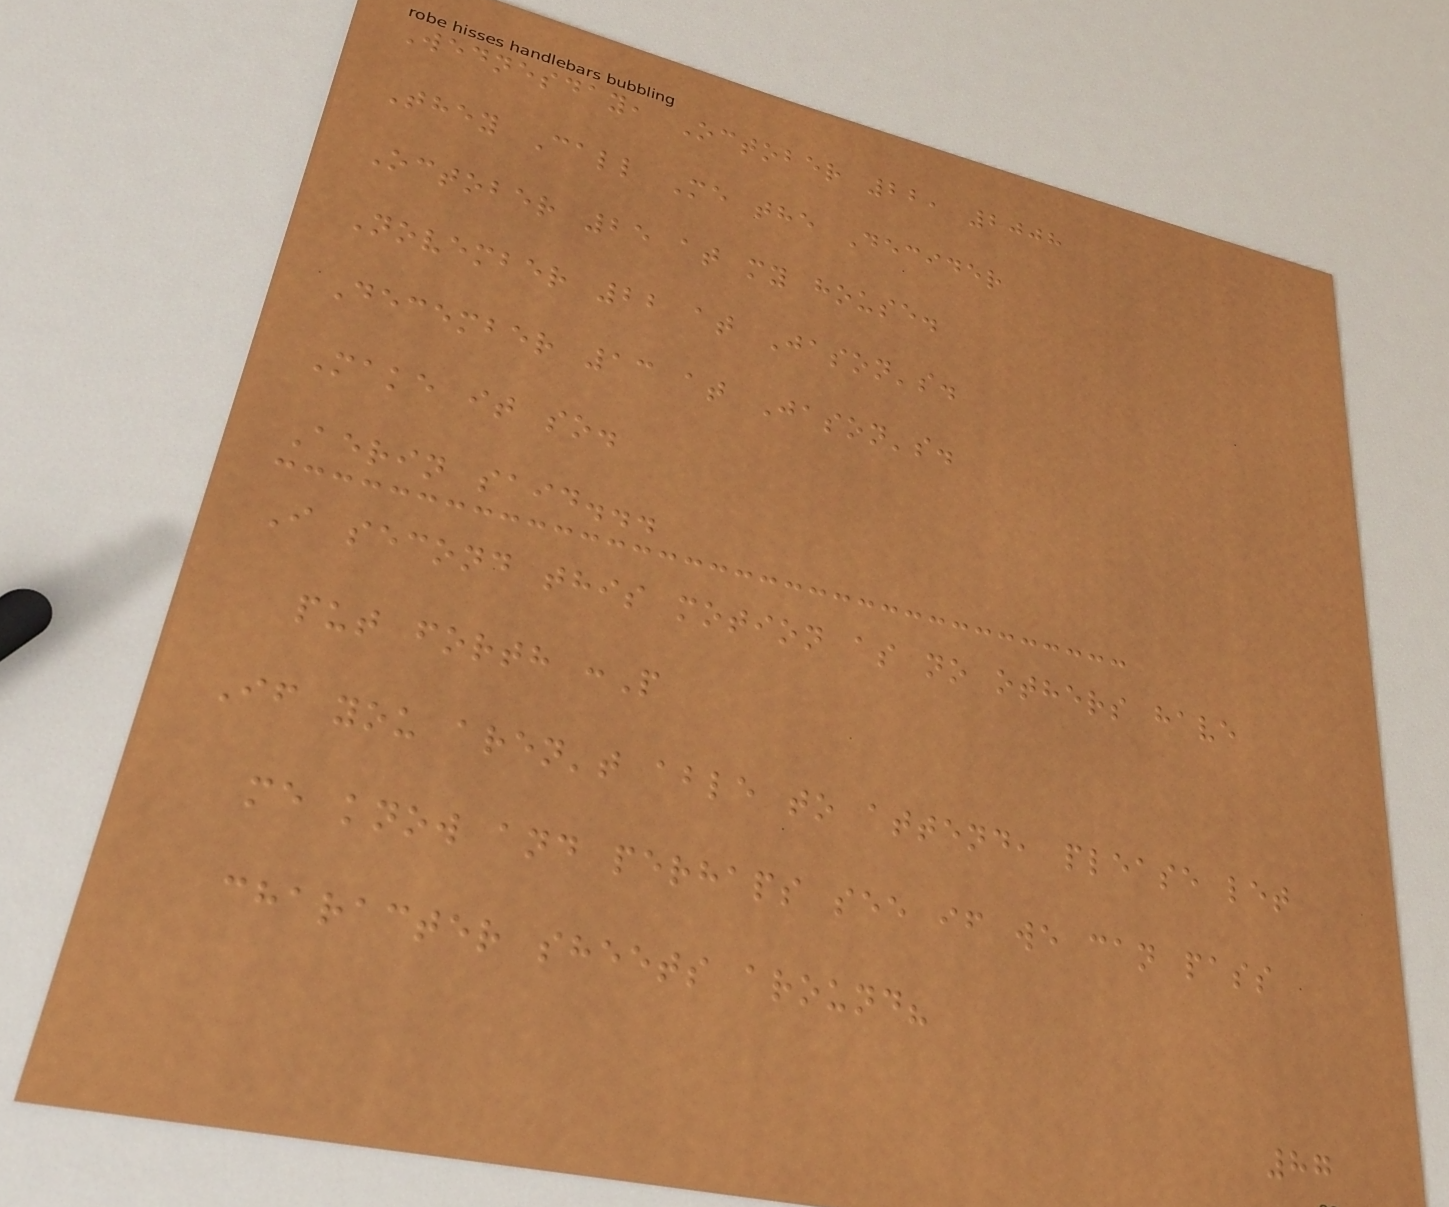Wednesday, October 22, 2008
They Call Me the Decider
October 25 at my house.
November 22 at Jason's.
December 13 at Jason's.
Make it so.
Aerin said...
I second this motion as no others have
put forth :P
If you aren't able to attend, please let
me know and perhaps see if we can pass
character sheets around?
87
